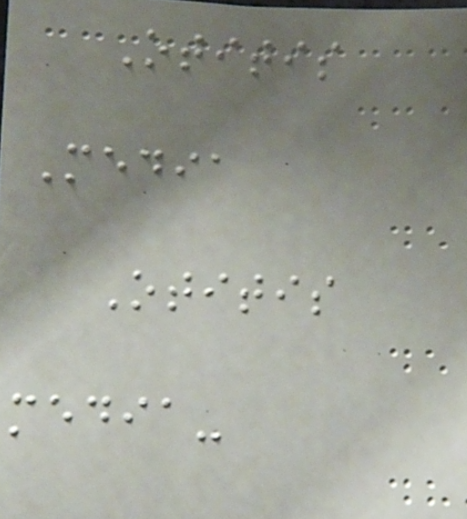Otitis
Media
Otitis
media-
